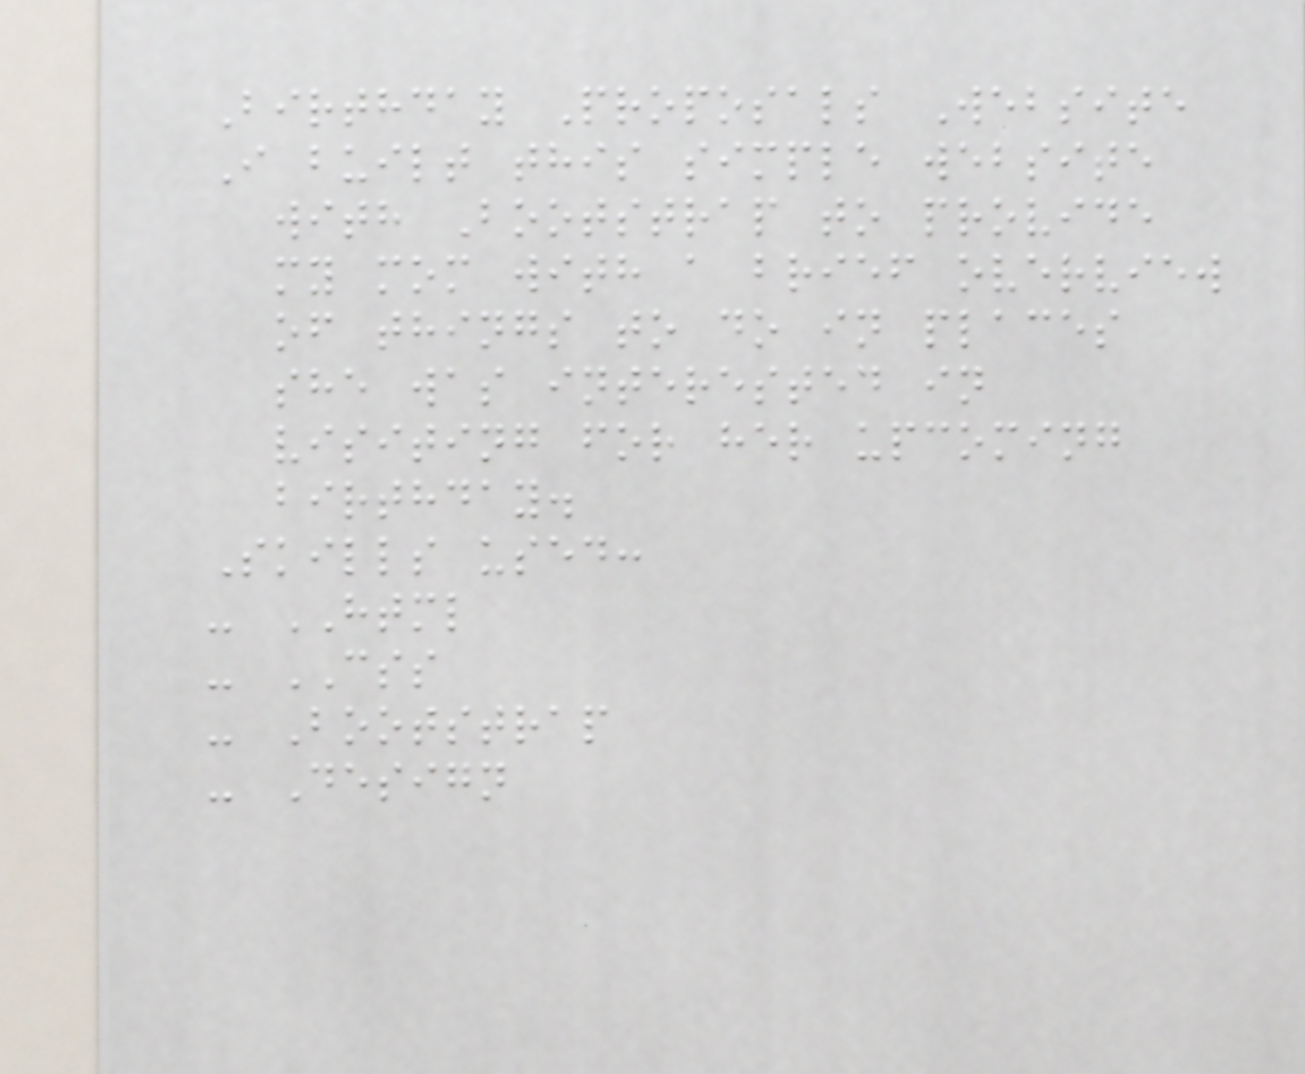Birthday Proposals Website
I built this simple website
with Bootstrap to provide
my mom with a brief overview
of things to do in places
she was interested in
visiting for her upcoming
birthday.
Skills used:
- HTML
- CSS
- Bootstrap
- Design
